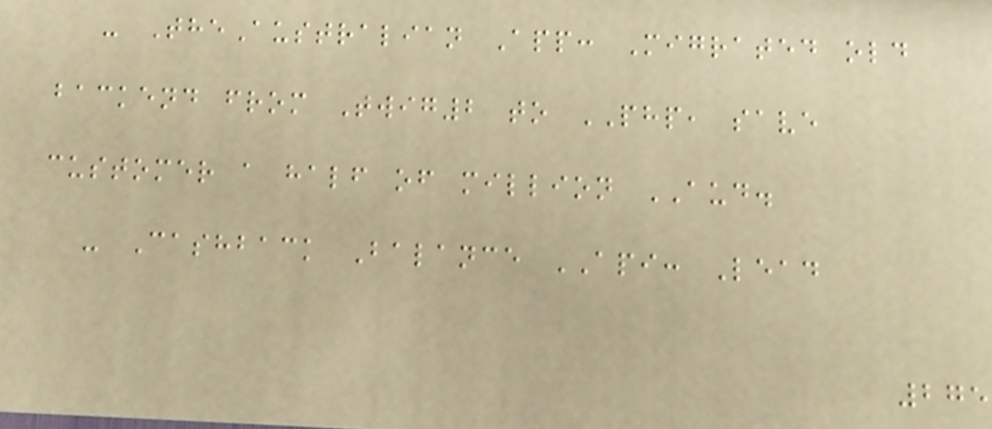- TheAustralian App: Migrated old
backend from Twig2 to PHP, save
customer a half of million AUD.
- Cashback Balance API: Lead
275
